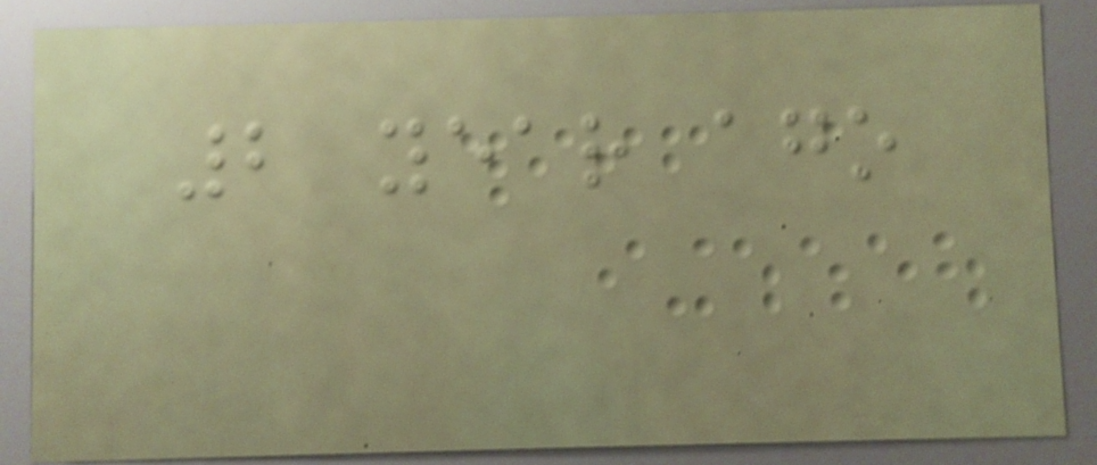2 year ago
